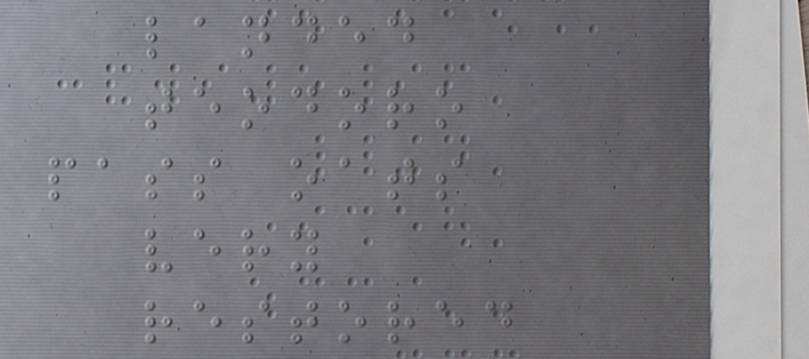landed
teodoro
pass oats
very
restored
